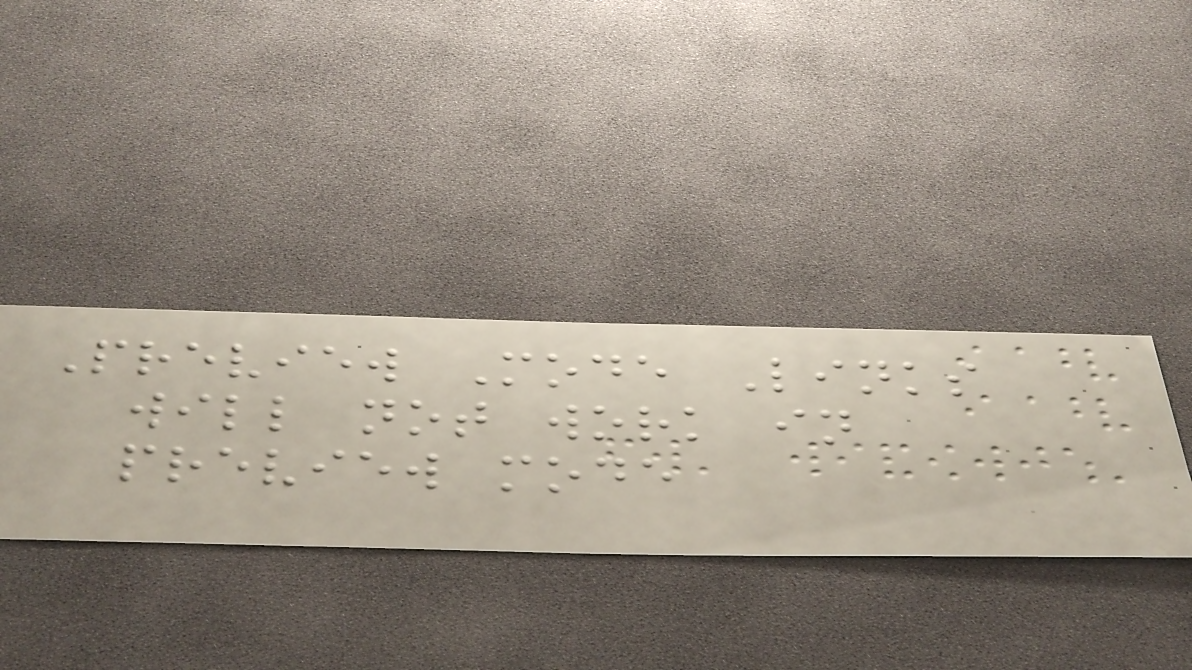Preview Mode Links
will not work in
preview mode
